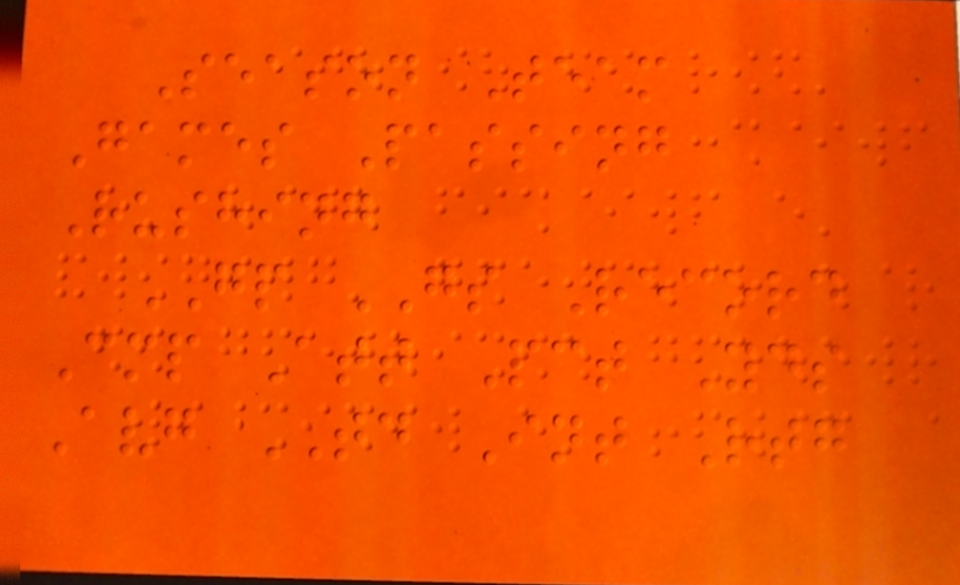Season Team
Games Passing
Rushing
GP GS Record
Cmp Att Pct Yds
Avg TD Int Rtg
